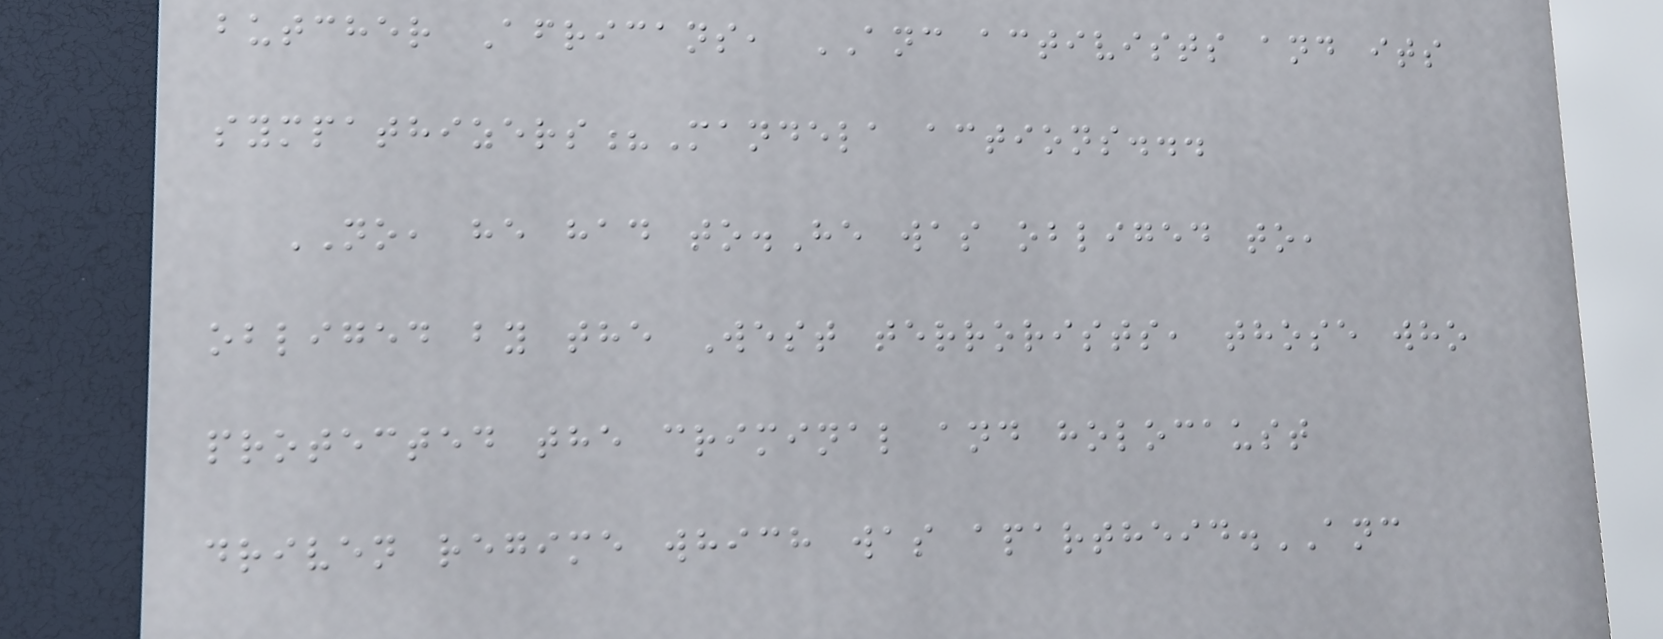butcher Africans, ANC activists and its
sympathizers?Mandela actions...
NO, he had to.He was obliged to,
obliged by the West terrorists, those who
protected the criminal and holocaust
driven regime which was apartheid.ANC
